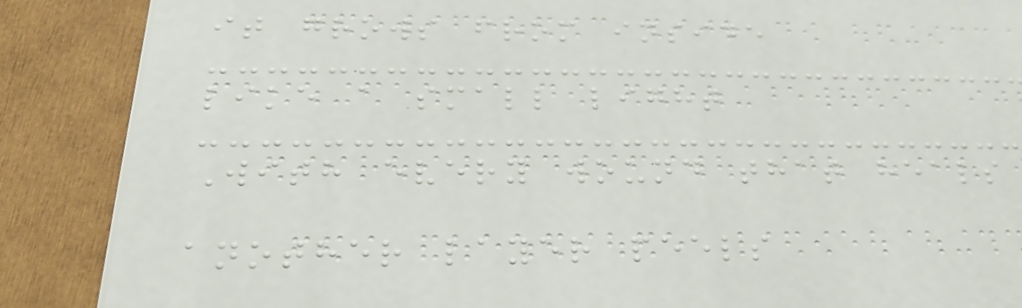it grows from inside
like a small light
With every wound that heals
another layer peels
